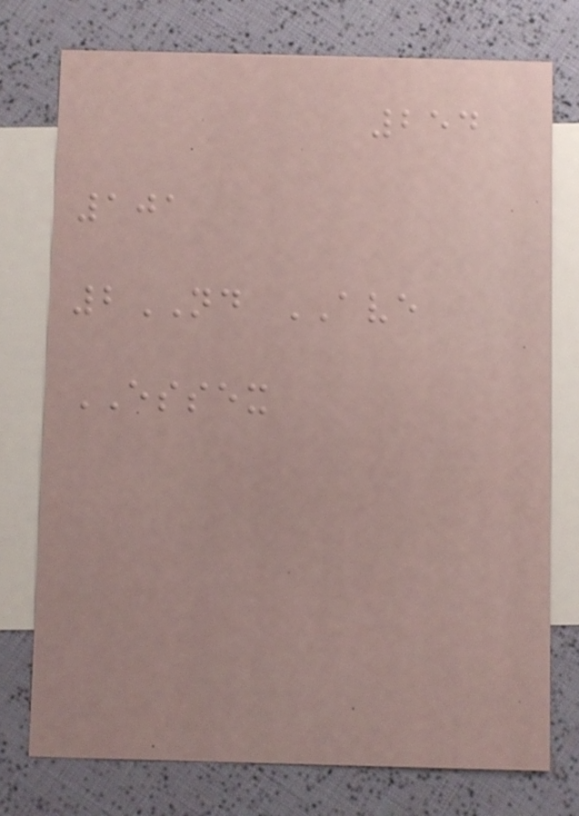254
101
2ND AVE
ESSEX
